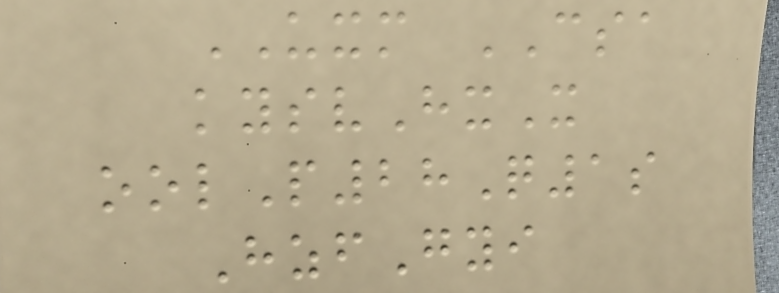UXM CSA
kysvHxX
oolP28Q1s
HzfGyi
